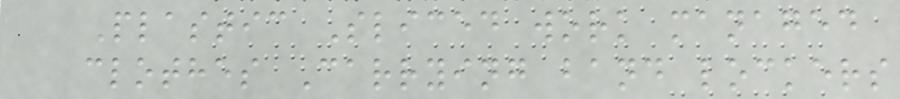Plastic Sliced work managed
clothes Carrying band lockers
